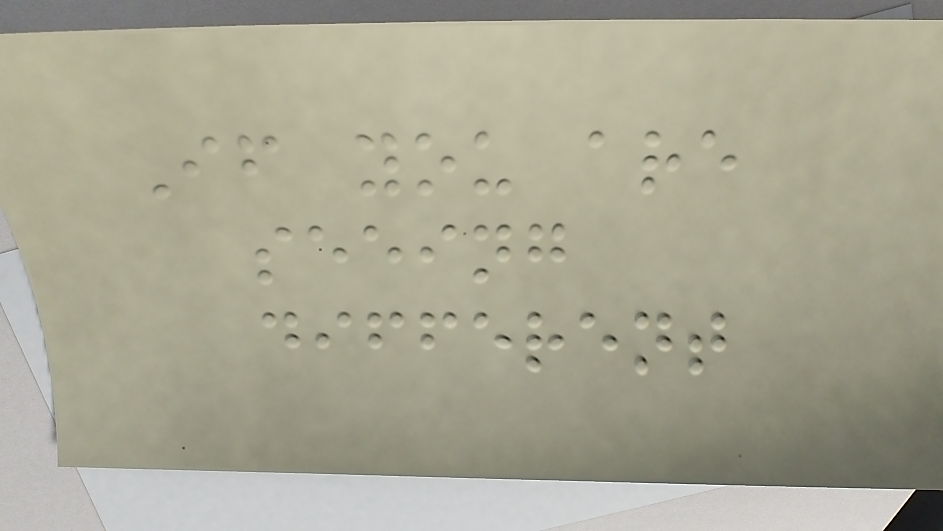If you are
seeing
different
